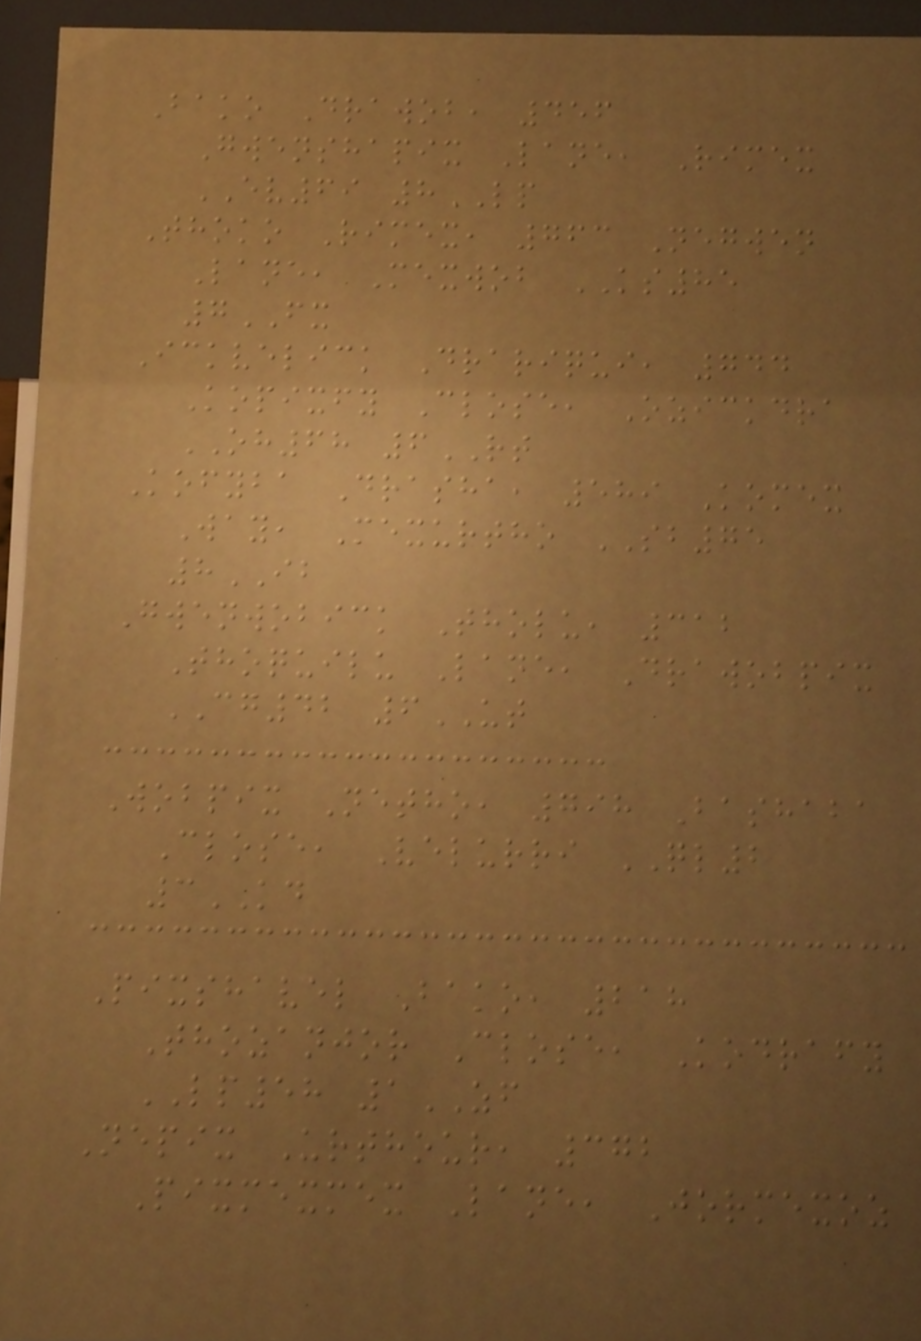Bako Drawob, 456
Gwenshapix Lane, Rimex
EV69 8LP
Thoko Rimex, 763 Negwen
Lane, Mexwob KS85
7FX
Ickvelick Drariqui, 744
Kopixfy Close, Ozickdra
OH68 6RT
Kofyba Drasha, 589 Komex
Way, Mexurtho SB75
8IB
Gwenwobick Tholu, 312
Thoquilu Lane, Drawobpix
CG42 6UT
Wobpix Netho, 798 Bashaba
Close, Velurri QL2
3KD
Pixshavel Bako, 218
Thozanjor Close, Kodrafy
LP58 1ZF
Nepix Urthour, 372
Pixmexmex Lane, Jormexoz
